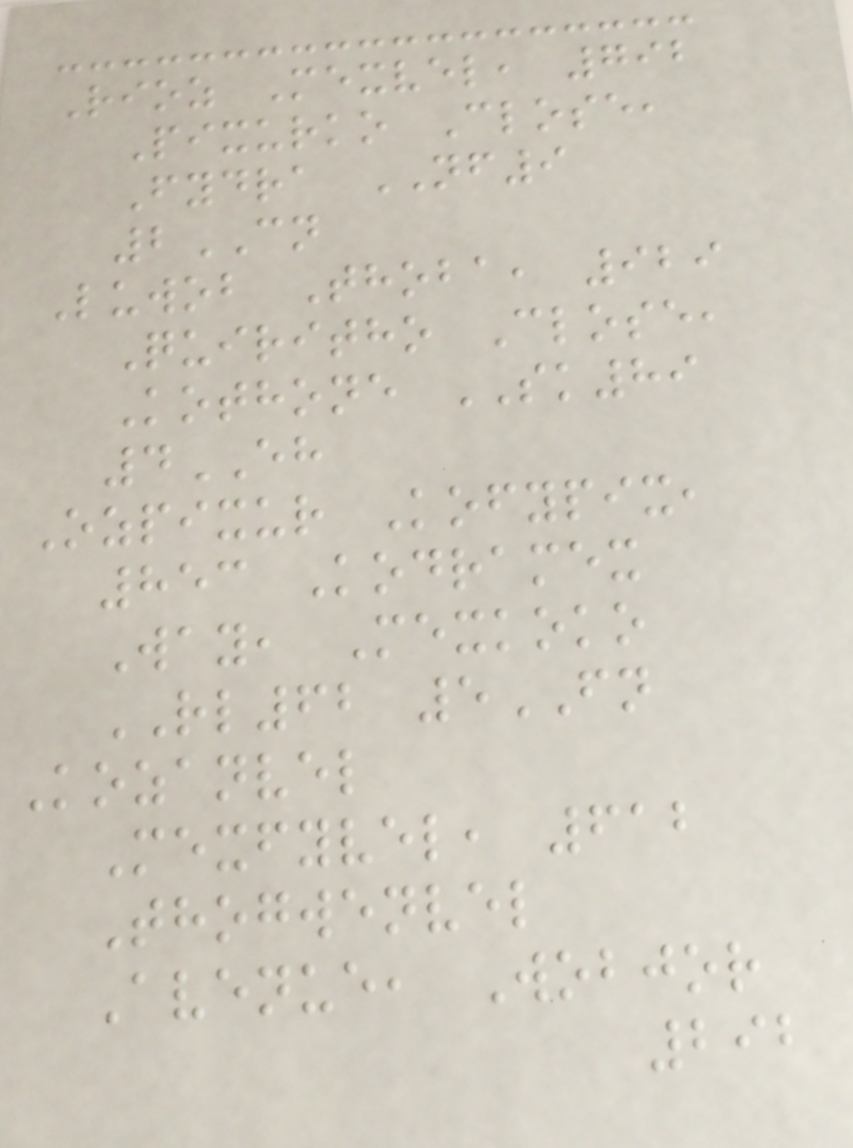Rioz Mexvel, 792
Pixurko Close,
Fydra NF9
2CN
Luwob Thoba, 929
Quiritho Close,
Kothone SK89
4EH
Ozpixur Kofypix,
853 Kodramex
Way, Mexkoko
RL62 5FN
Kozanvel
Mexfyvel, 612
Thogwenvel
Avenue, Wobjor
292
